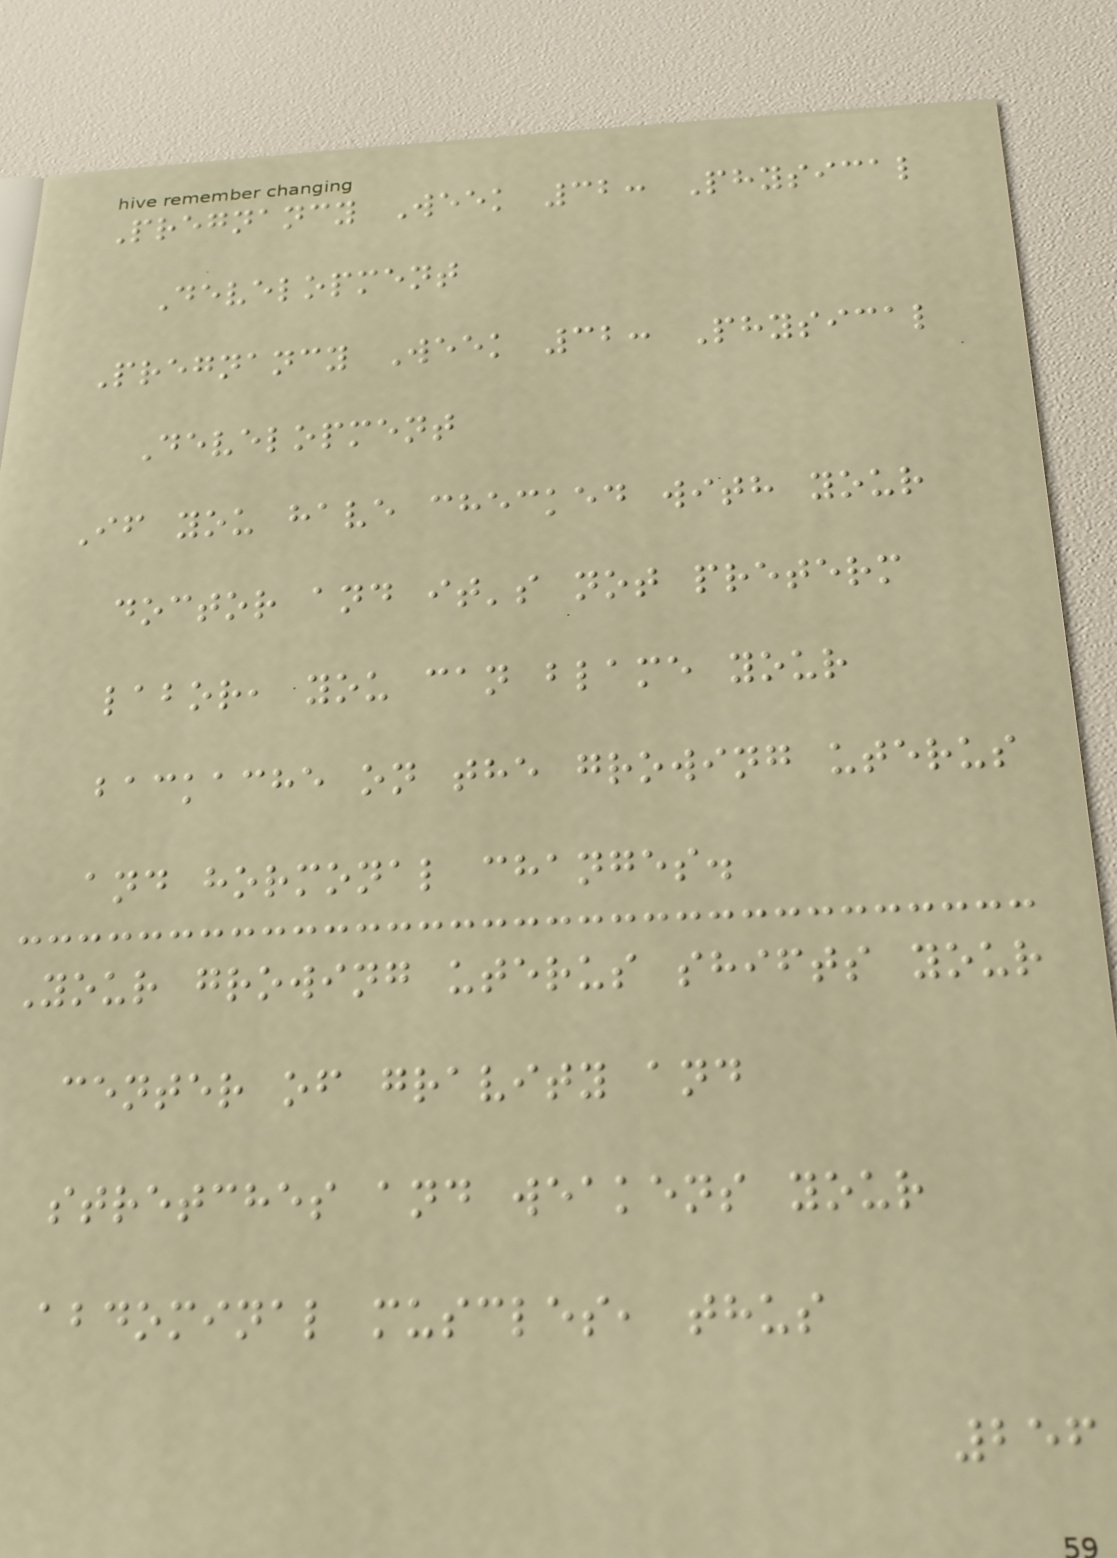Pregnancy Week 32: Physical
Development
Pregnancy Week 32: Physical
Development
If you have checked with your
doctor and it's not preterm
labor, you can blame your
backache on the growing uterus
and hormonal changes.
Your growing uterus shifts your
center of gravity and
stretches and weakens your
abdominal muscles, thus
256
